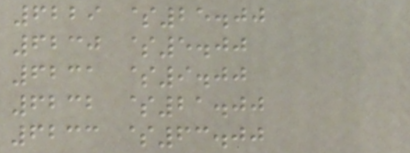6229 $25.00
6230 $5.00
6231 $9.00
6232 $21.00
6233 $63.00
